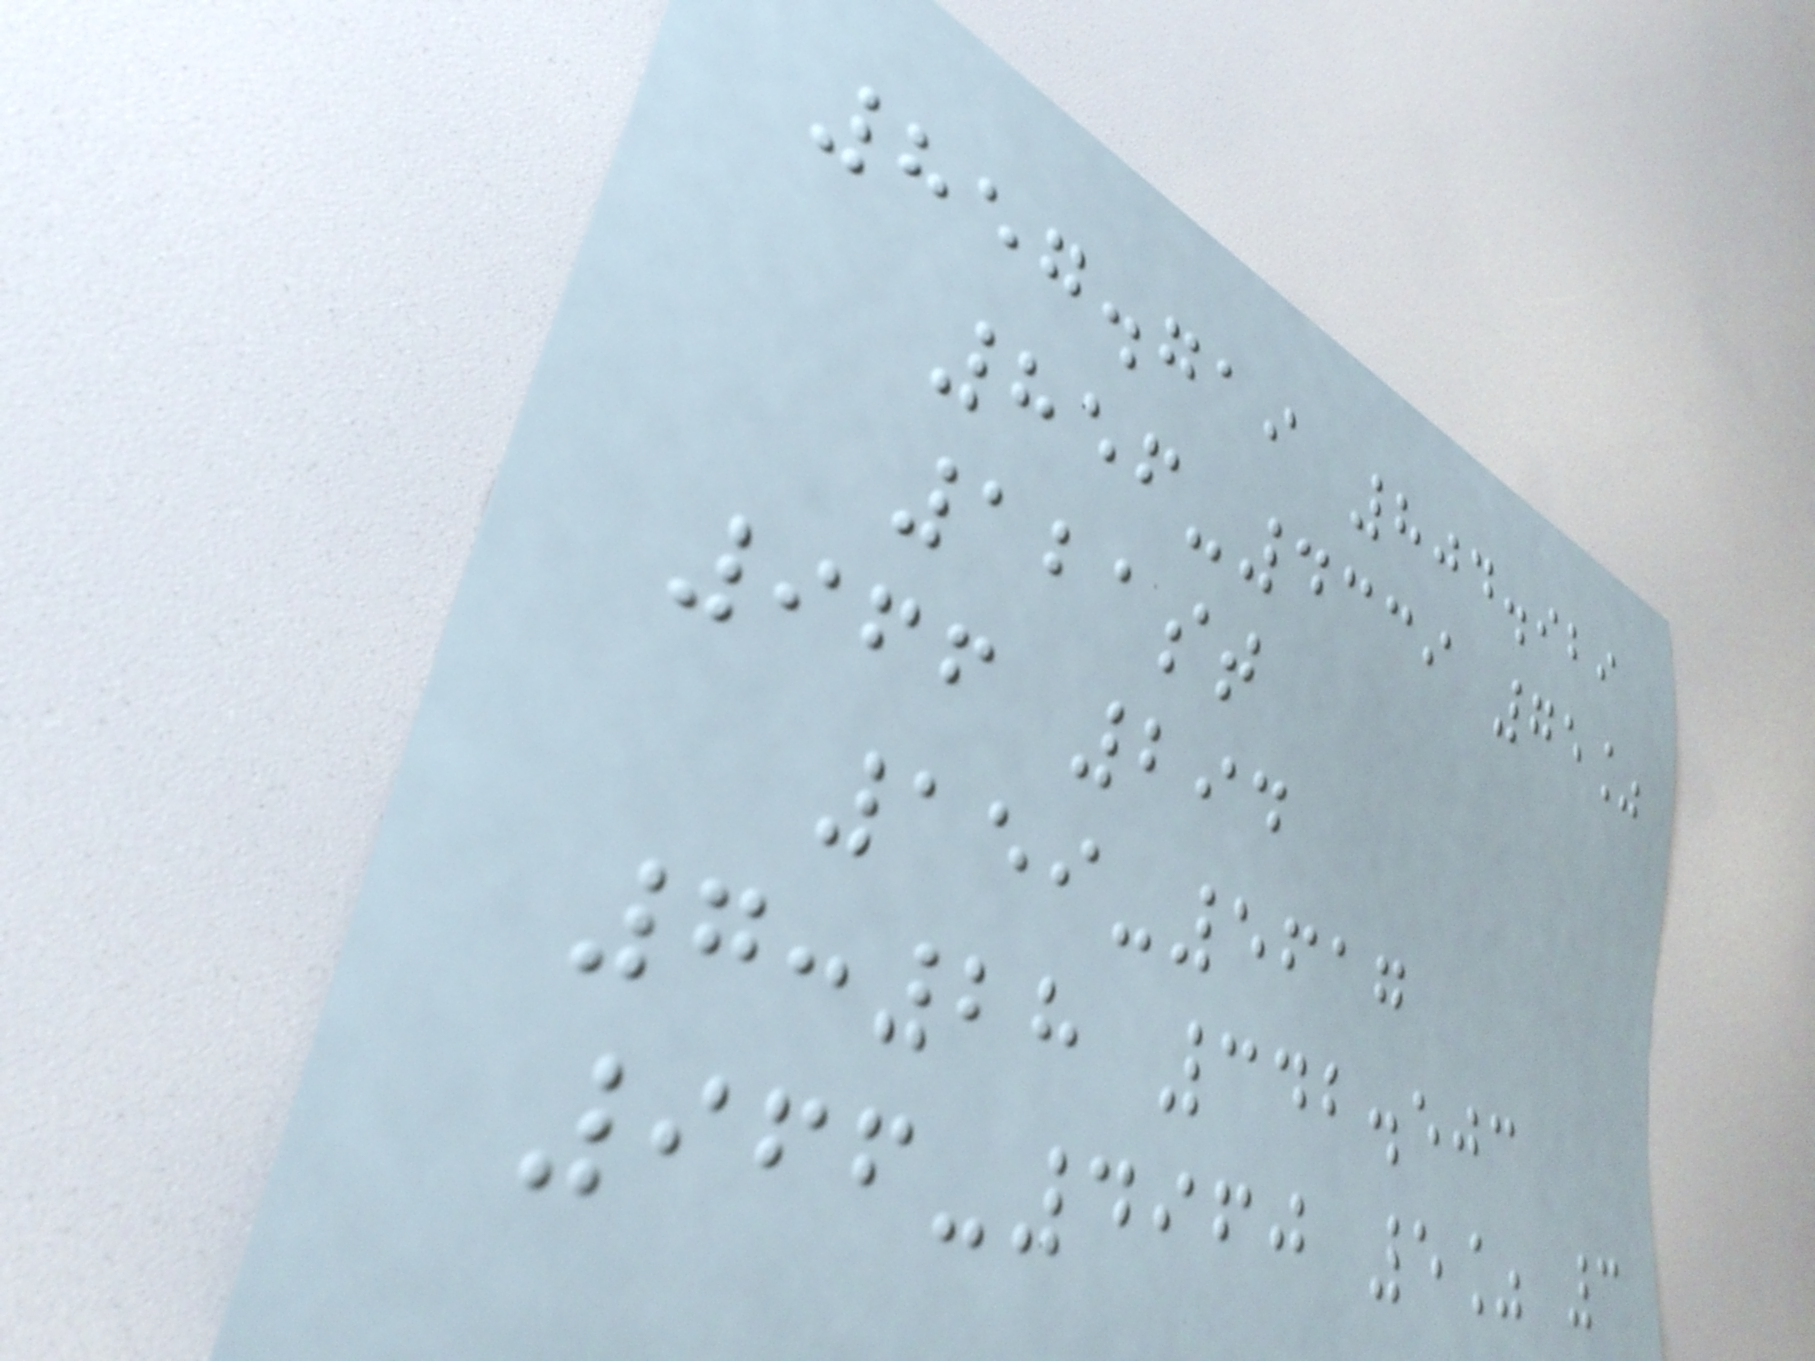857.719 804.929
856-4339 75%
121st
966 294
159-5617
7:28 342.503
966-4960 5% 3
